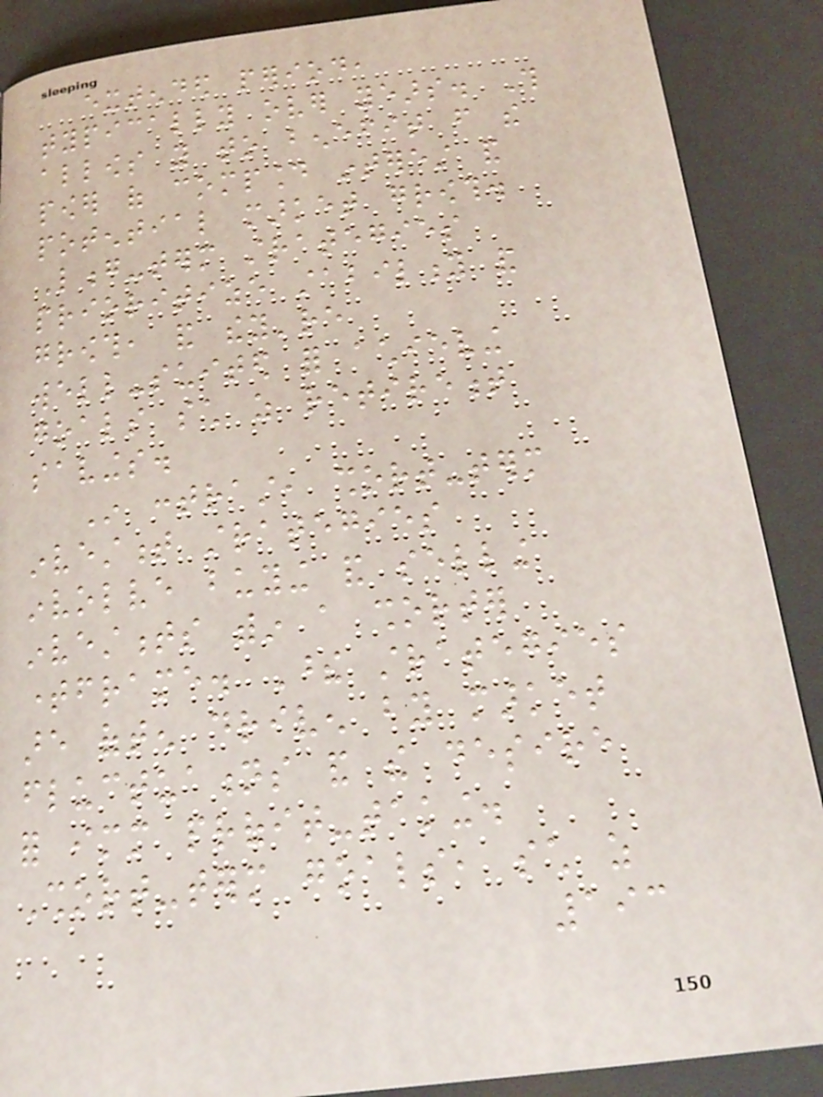extended period,
typically over years. This
allows you to benefit from the
power of compound interest and
potential market growth.
Long-term strategies
prioritize stability and
growth, and they're
well-suited for achieving
goals such as retirement
savings.
In contrast, short-term
investment strategies
involve buying and selling
investments within a shorter
timeframe. These strategies
are often driven by market
fluctuations and the desire
for immediate profit-taking.
Short-term goals, such as
193
